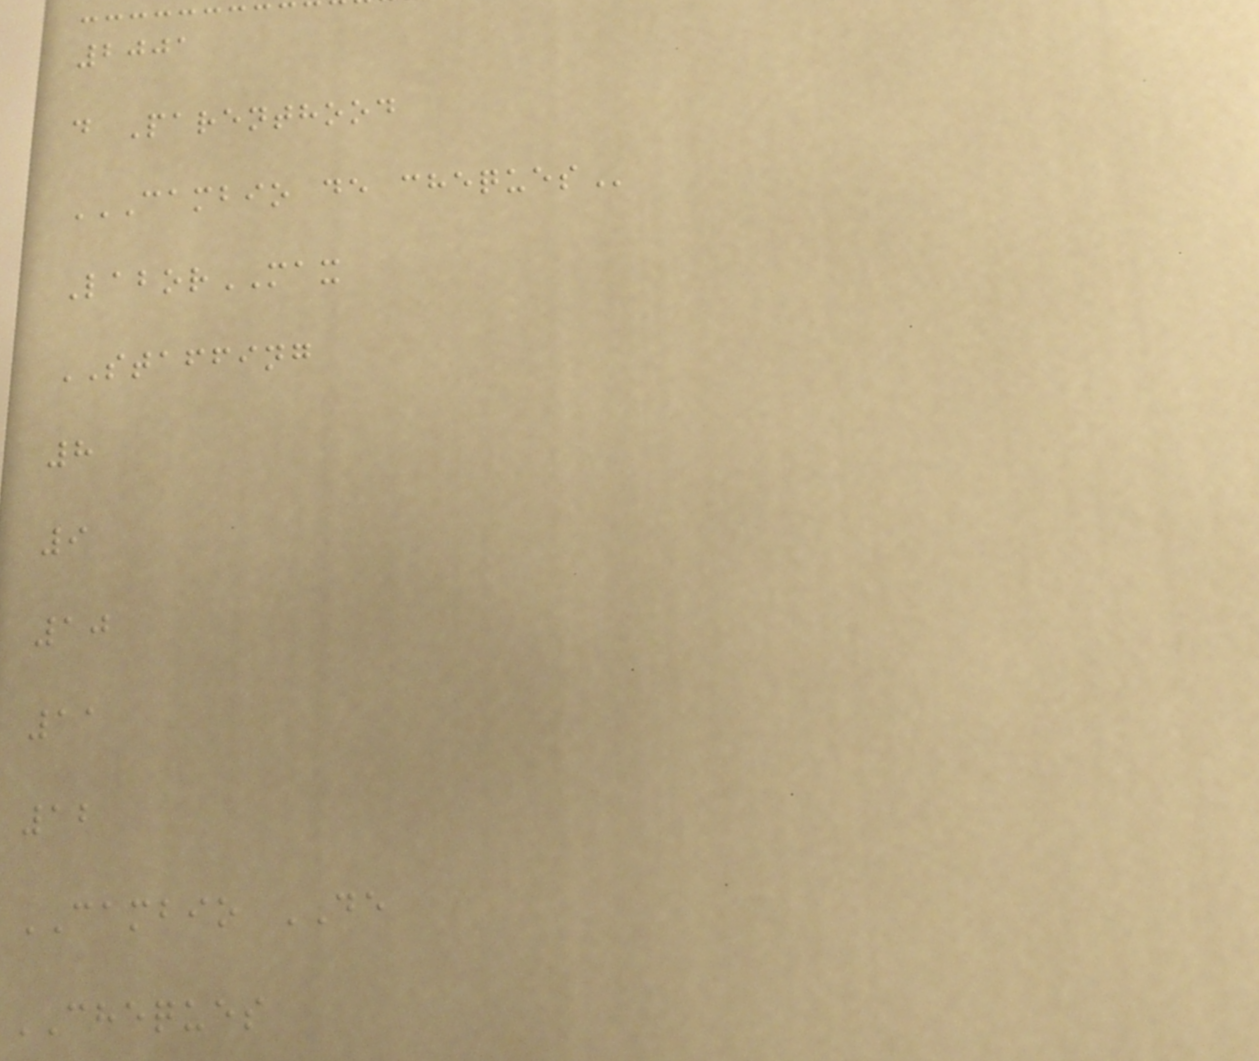2001
d Parenthood
CAMBIO DE CHEQUES
LaborMAX
STAFFING
8
9
10
11
12
CAMBIO DE
CHEQUES
